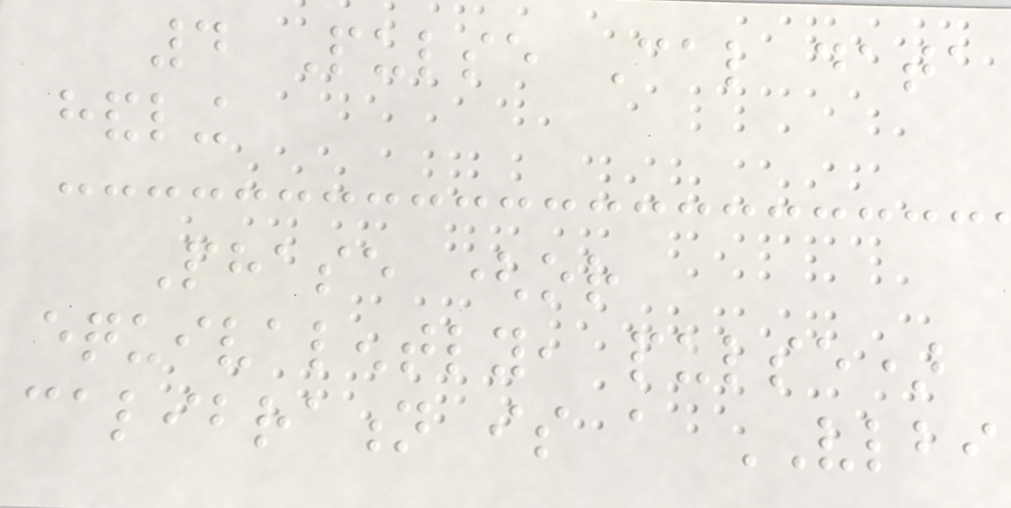4 Pulse Cal data
handling
Phase (or
equivalently, pulse)
calibration is a VLBI
